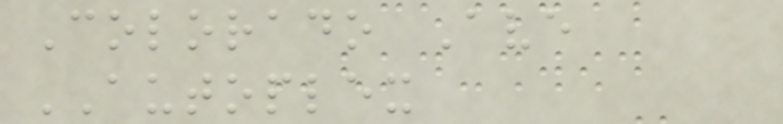Colorado Ave
AUTOPLEX
